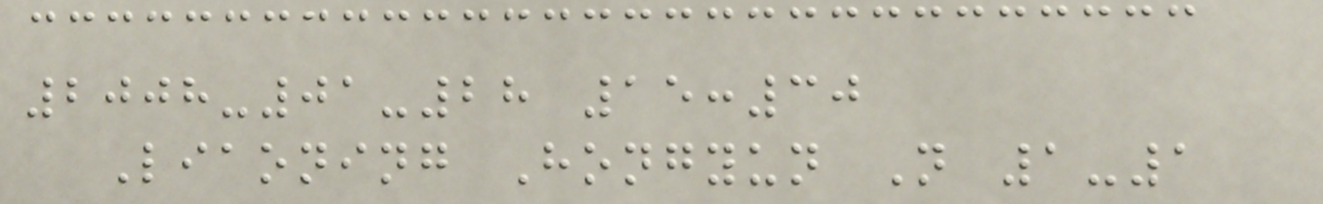2008-01-28 15:30
Liaoning Hongyun N 1-1
